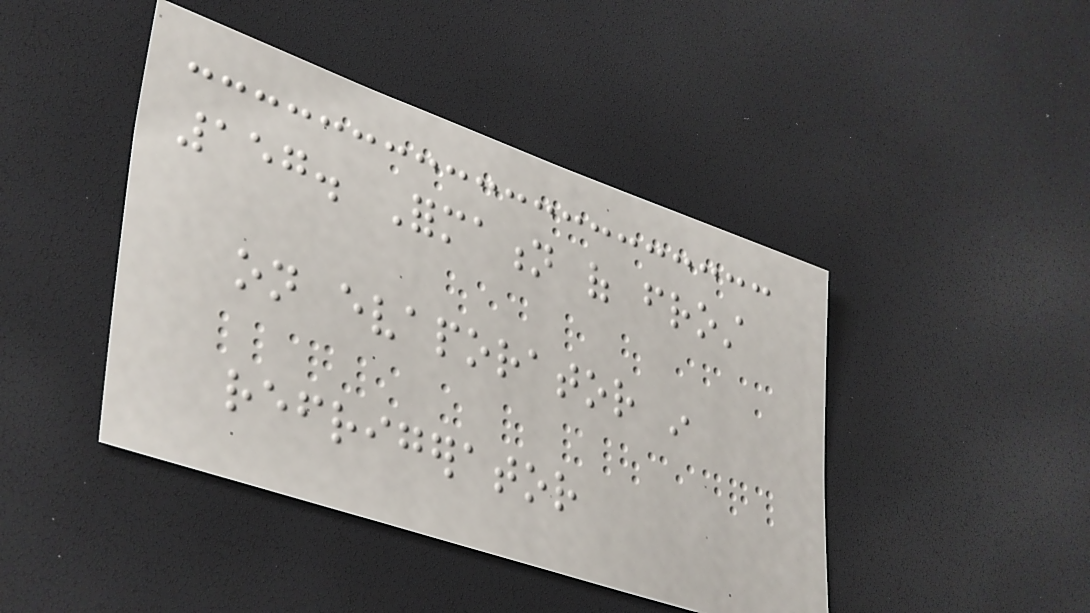157. Formation of frost
on evaporator in
refrigerator
